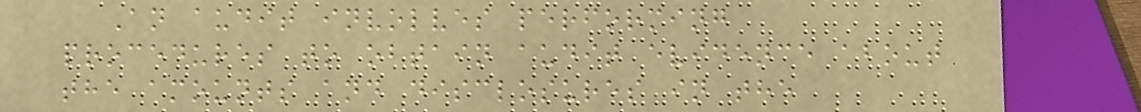An audit involves performing
procedures to obtain audit evidence about
the amounts and disclosures in the
